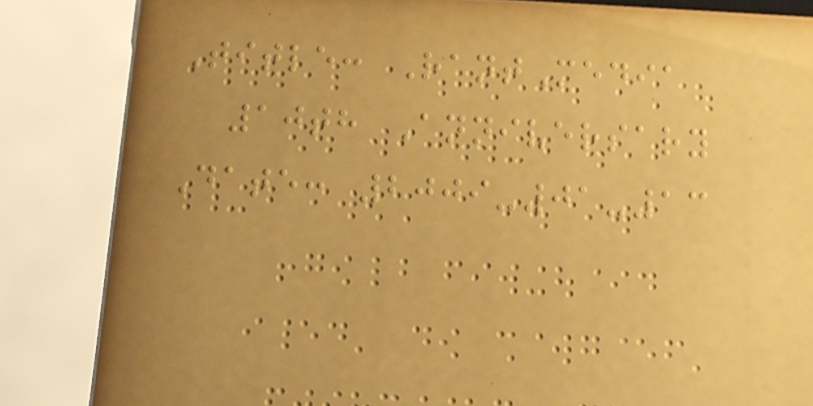Title: RantMedia
10th Anniversary
Date: 2009-01-13
